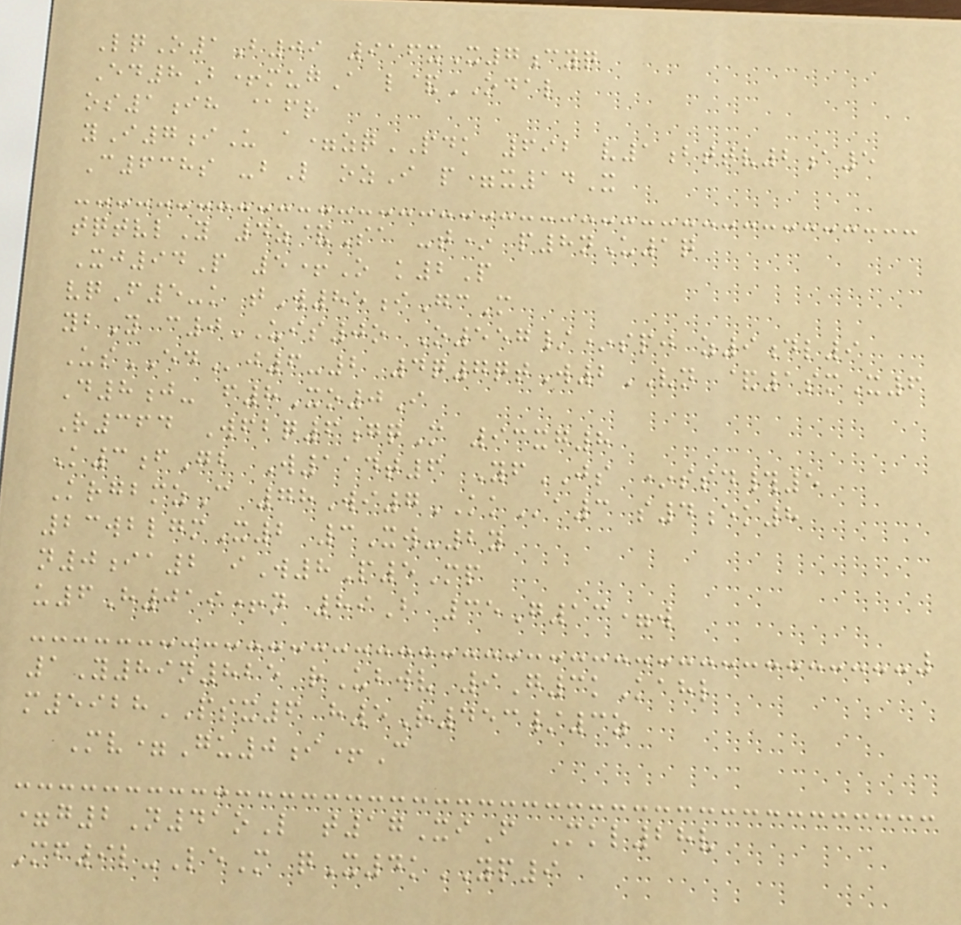LqO1B09 916xX7cyq
Ed8B+mugA l&ODAL
os1ih @fr
yI7iU a=zqPDK 692 v1bttv2a5
C638s -bL ozI p=x14X
tqtvlY 4z&Sa -t* p8nU1q
Xj94P 5+O k2P
vqF5-k tW85iGcM
ybY c0UIS0o O557/*spj z9dl9
UsEDj6-2 4q7qtW2VN &1smX6
D8j- f8Xo0I
R364 Wfbq6gqM 93xg8
K3fGb W114t6 YfJS *ssd#5
KrgbmzC 78Wi7KKa3 s4ek8
23wblgmX2 3Xw-2y
n0ia2 iW8P5Mp
u6H019+n 89B 35G13=w
1Y89n825 rUbwv 9G3kKahl
m5928PSX6 h5R453/3z
Mv=Gu0i+C
=g2N41oL t17XiF Mkl28v
Mf9l-LeM qX4kYP9
